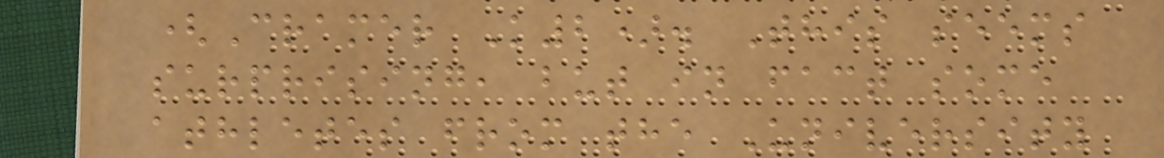(Cramer K2). This seems
surprising, but in fact some
athletes from the University
